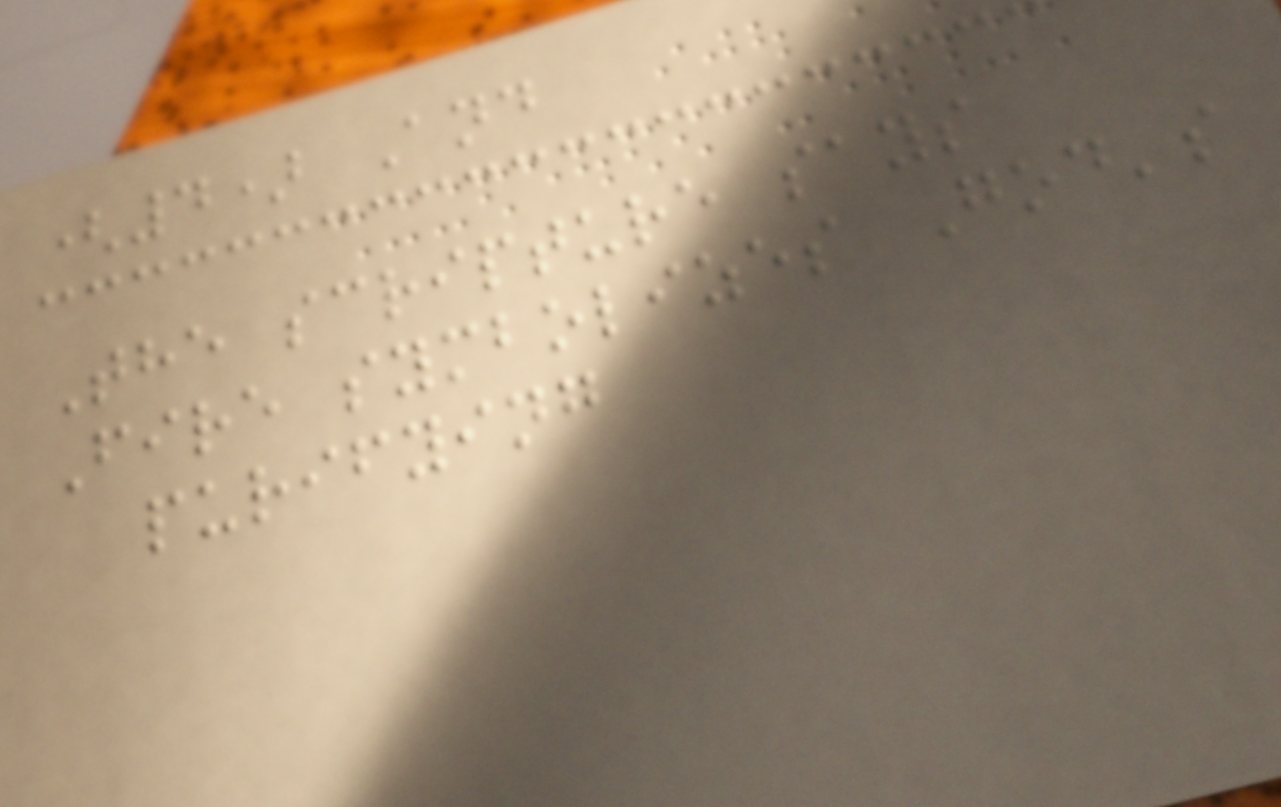(4) And
The scripture says
Fire symbolizes God's
purifying
